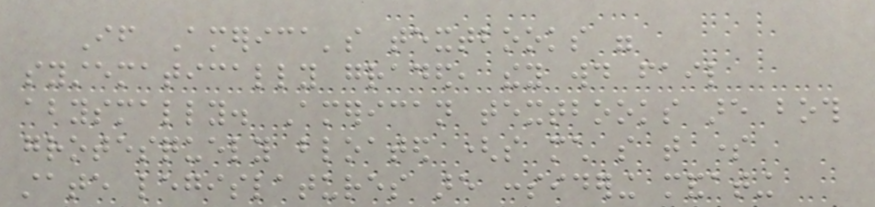If America's textbooks were
systematically graded, they would fail
abysmally. American textbooks are both
grotesquely bloated (so much so that some
state legislatures are considering mandating
